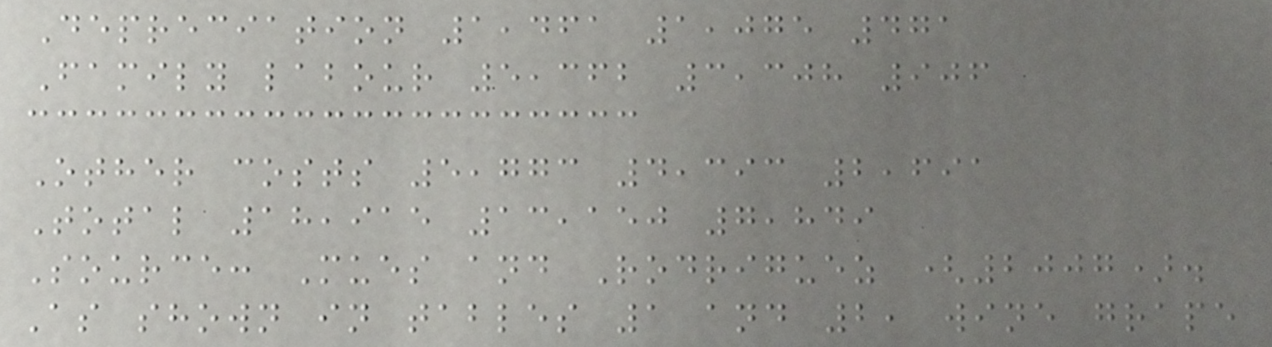Depreciation 1,461 1,075 471
Family labour 5,362 3,308 906
Other costs 5,773 4,393 2,691
Total 18,915 13,150 7,849
Source: Mues and Rodriguez (2007).
As shown in tables 1 and 2, wine grape
